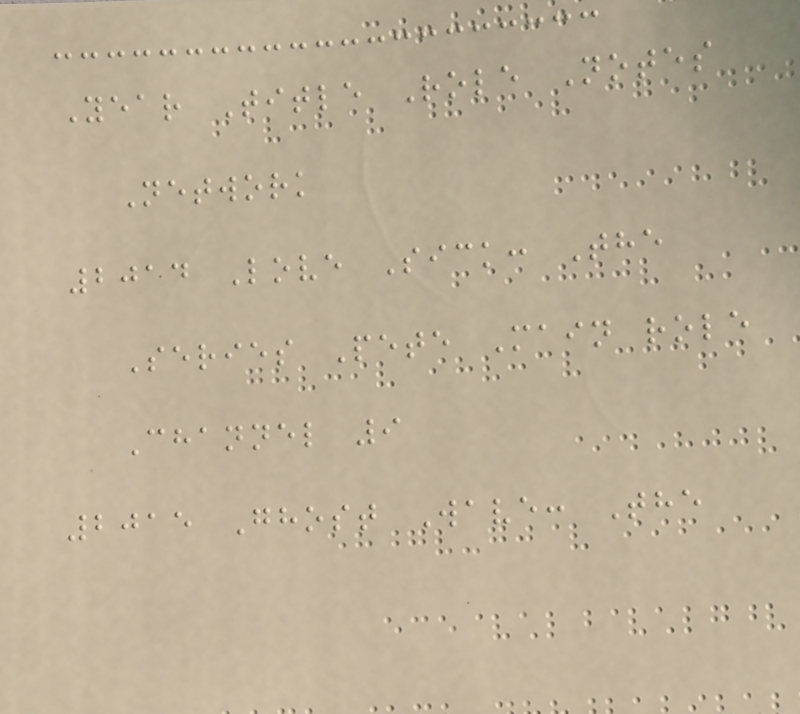Year Title Role Notes
Network
2014 Love Sick: The
Series Pete Main role
Channel 9
2015 Ghost Wave: The
